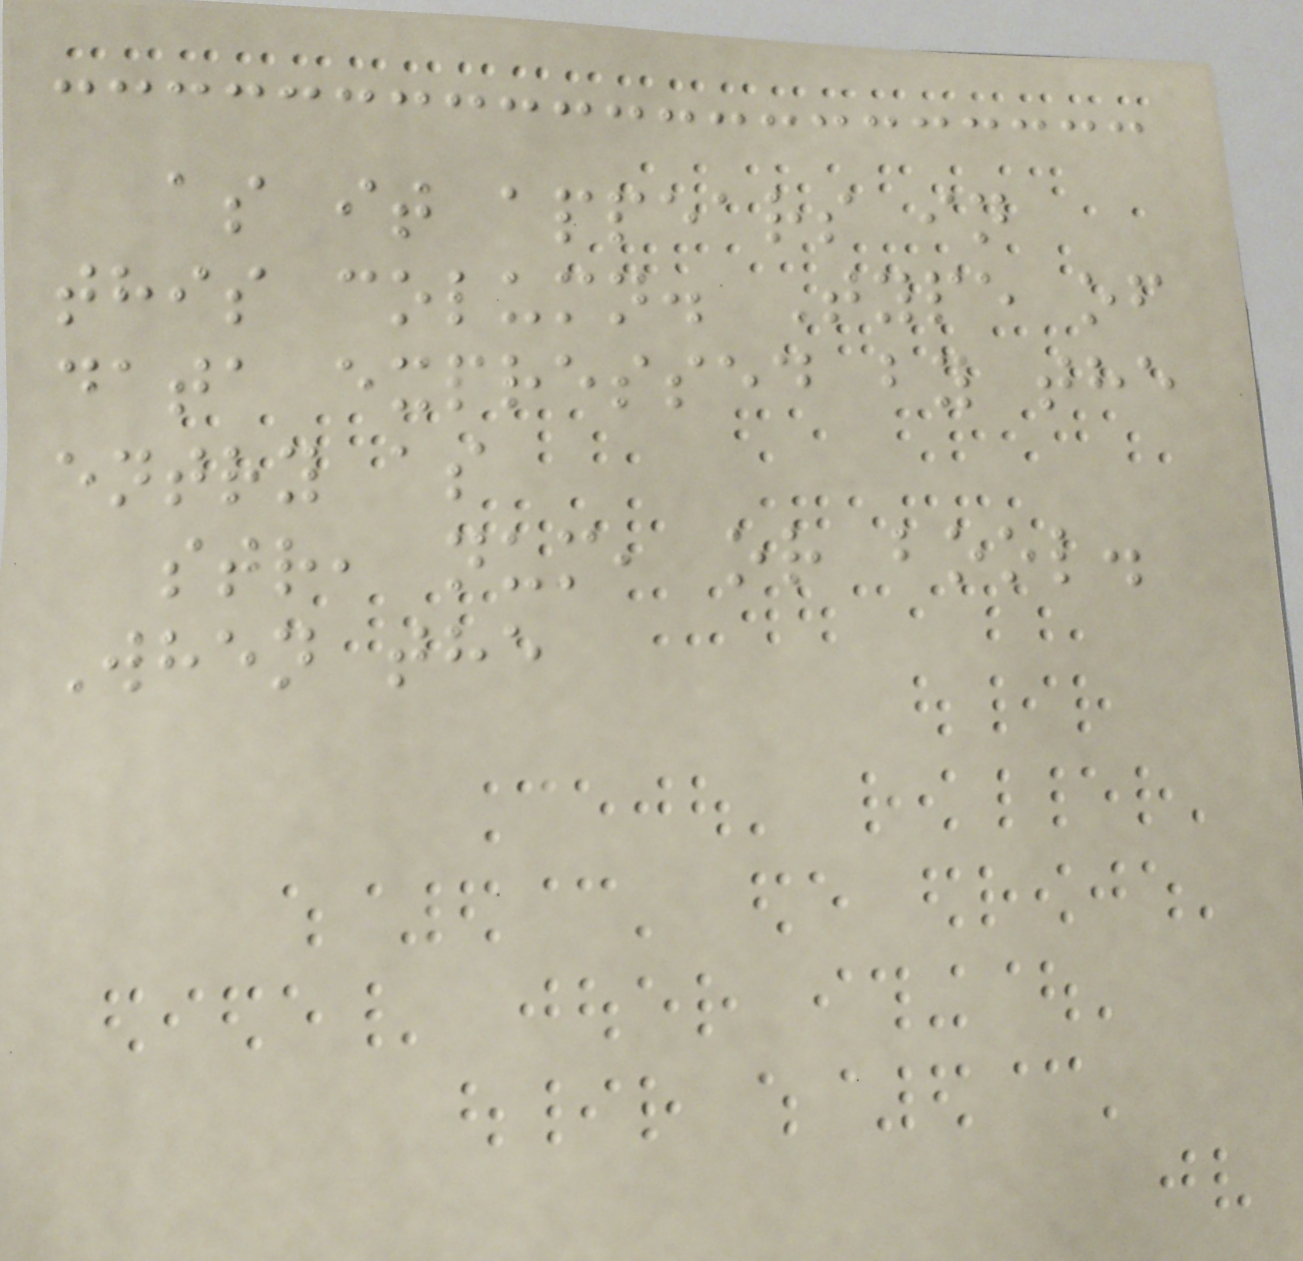as it appears in
this column. Type of
data expressed by the
entry as
str, num, or bool.
When the
